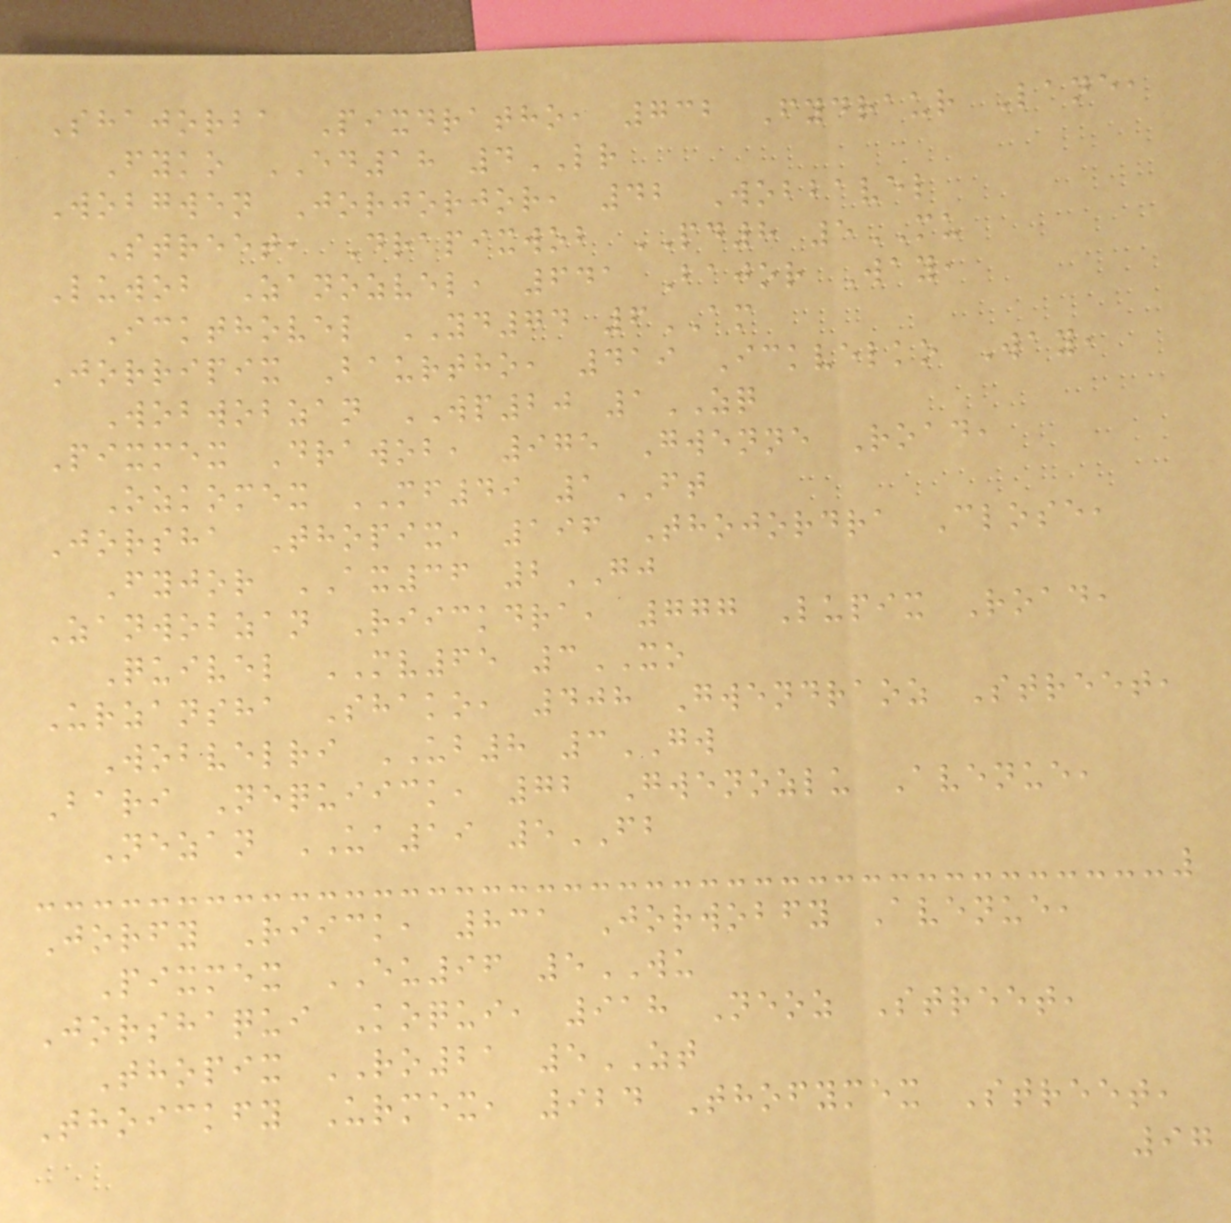Shajorba Pixdratho, 732 Fydraur Lane,
Fyko ED18 4LR
Wobgwen Jorjorjor, 42 Wobbavel
Street, Drapixwob PD8 5MU
Luwob Zanozvel, 641 Bajor Way,
Ickthovel YD74 6AM
Jorripix Baurtho, 419 Ickvelko Way,
Wobwobzan WP20 1ZQ
Pixmex Drawob, 975 Gwenne Road,
Ozkomex MF49 1FT
Jorsha Thopix, 196 Thojordra Close,
Fyjor AX36 2GJ
Zanwobzan Riickdra, 777 Lupix Road,
Quivel MV65 3XO
Urzansha Shako, 408 Gwendraoz Street,
Wobvelri UB8 3GW
Bari Nequiick, 72 Gwenozlu Avenue,
Nezan UA19 5FB
Jorfy Riick, 831 Jorwobfy Avenue,
Pixmex EU96 5WU
Jorshaqui Koqui, 918 Neoz Street,
Thopix RO21 5ZT
Thoickfy Urmex, 924 Thofymex Street,
97
